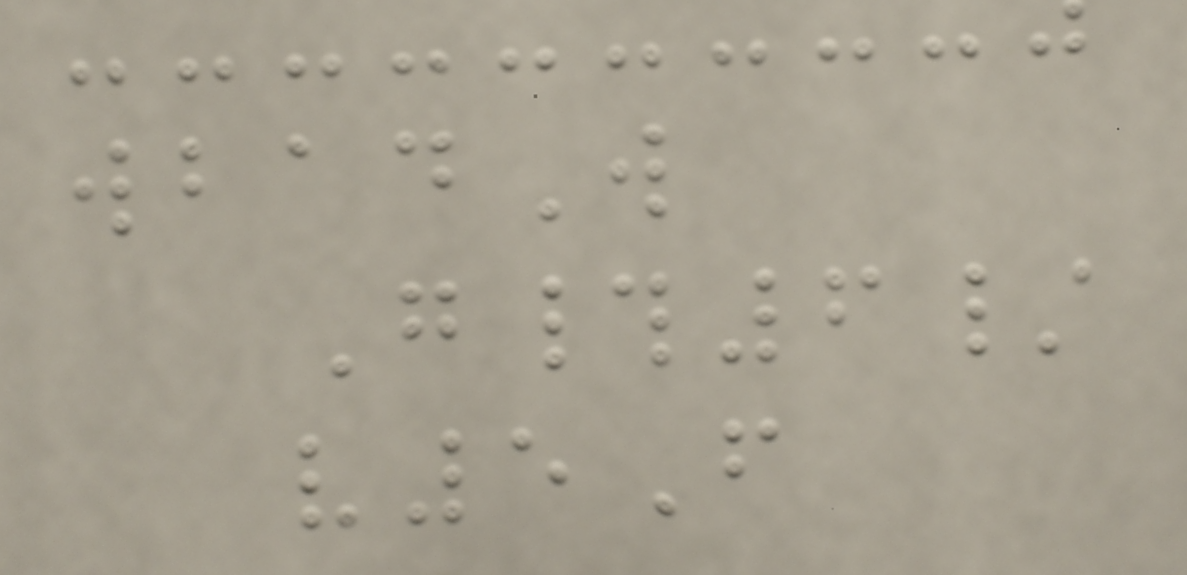wbadW
G#6/
v5F
